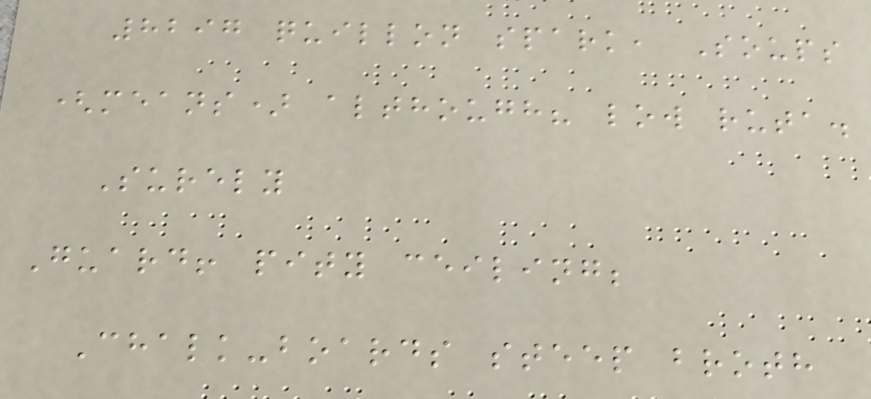8297 quillon spark, Soups
(means) although? low ruta.
Surely
Guard! pity ceiling;
Chalk-boards steep broth
